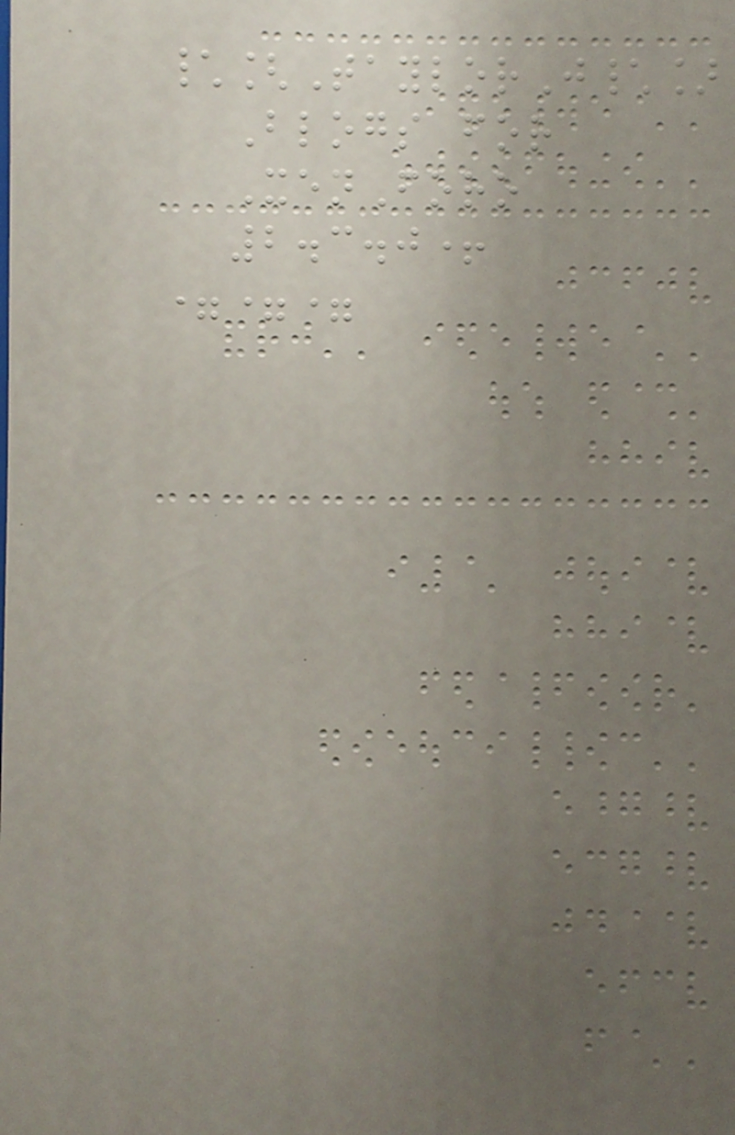\[TaylorJ\]
Blogs for
XenForo
2.3.0+
===
